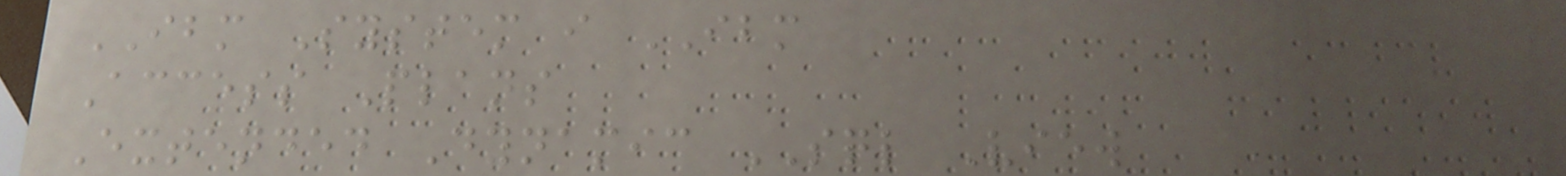IBM System i IBM
Access Plans
Extended Dynamic SQL View
